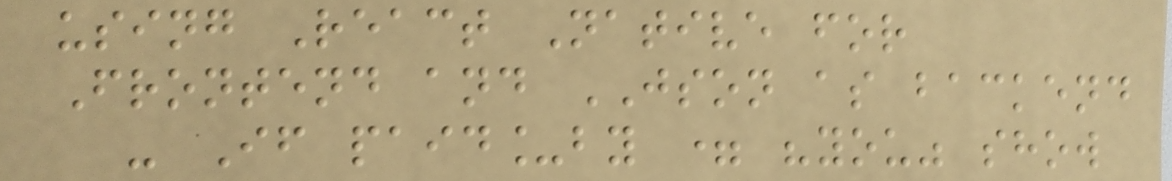using React Native for
Frontend and JSON as backend
- If paid_by = "you" show
